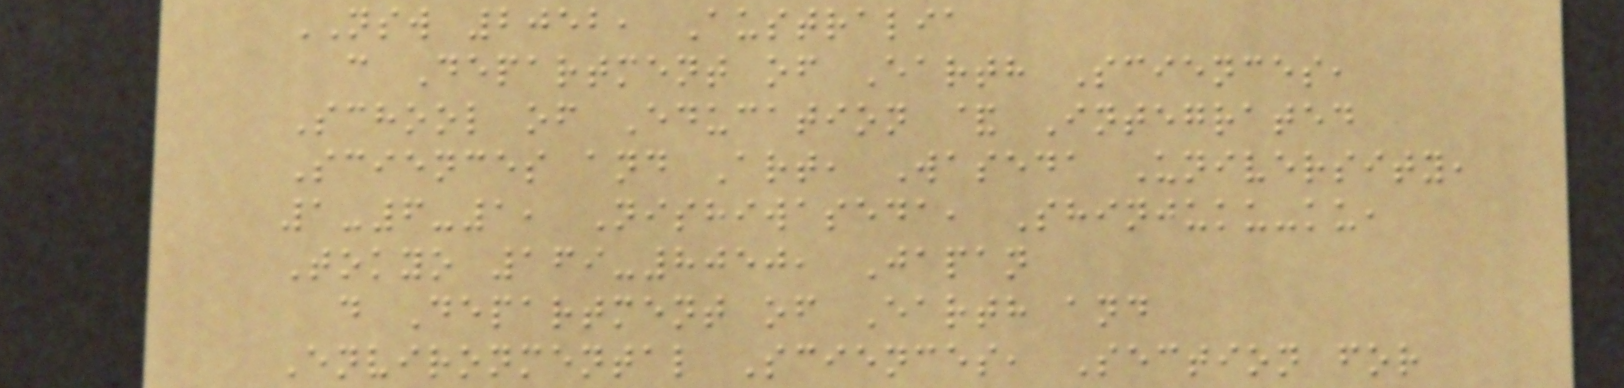NSW 2052, Australia
c Department of Earth Sciences,
School of Education & Integrated
Sciences and Art, Waseda University,
1-6-1, Nishiwaseda, Shinjuku-ku,
Tokyo 169-8050, Japan
d Department of Earth and
Environmental Sciences, Section for
